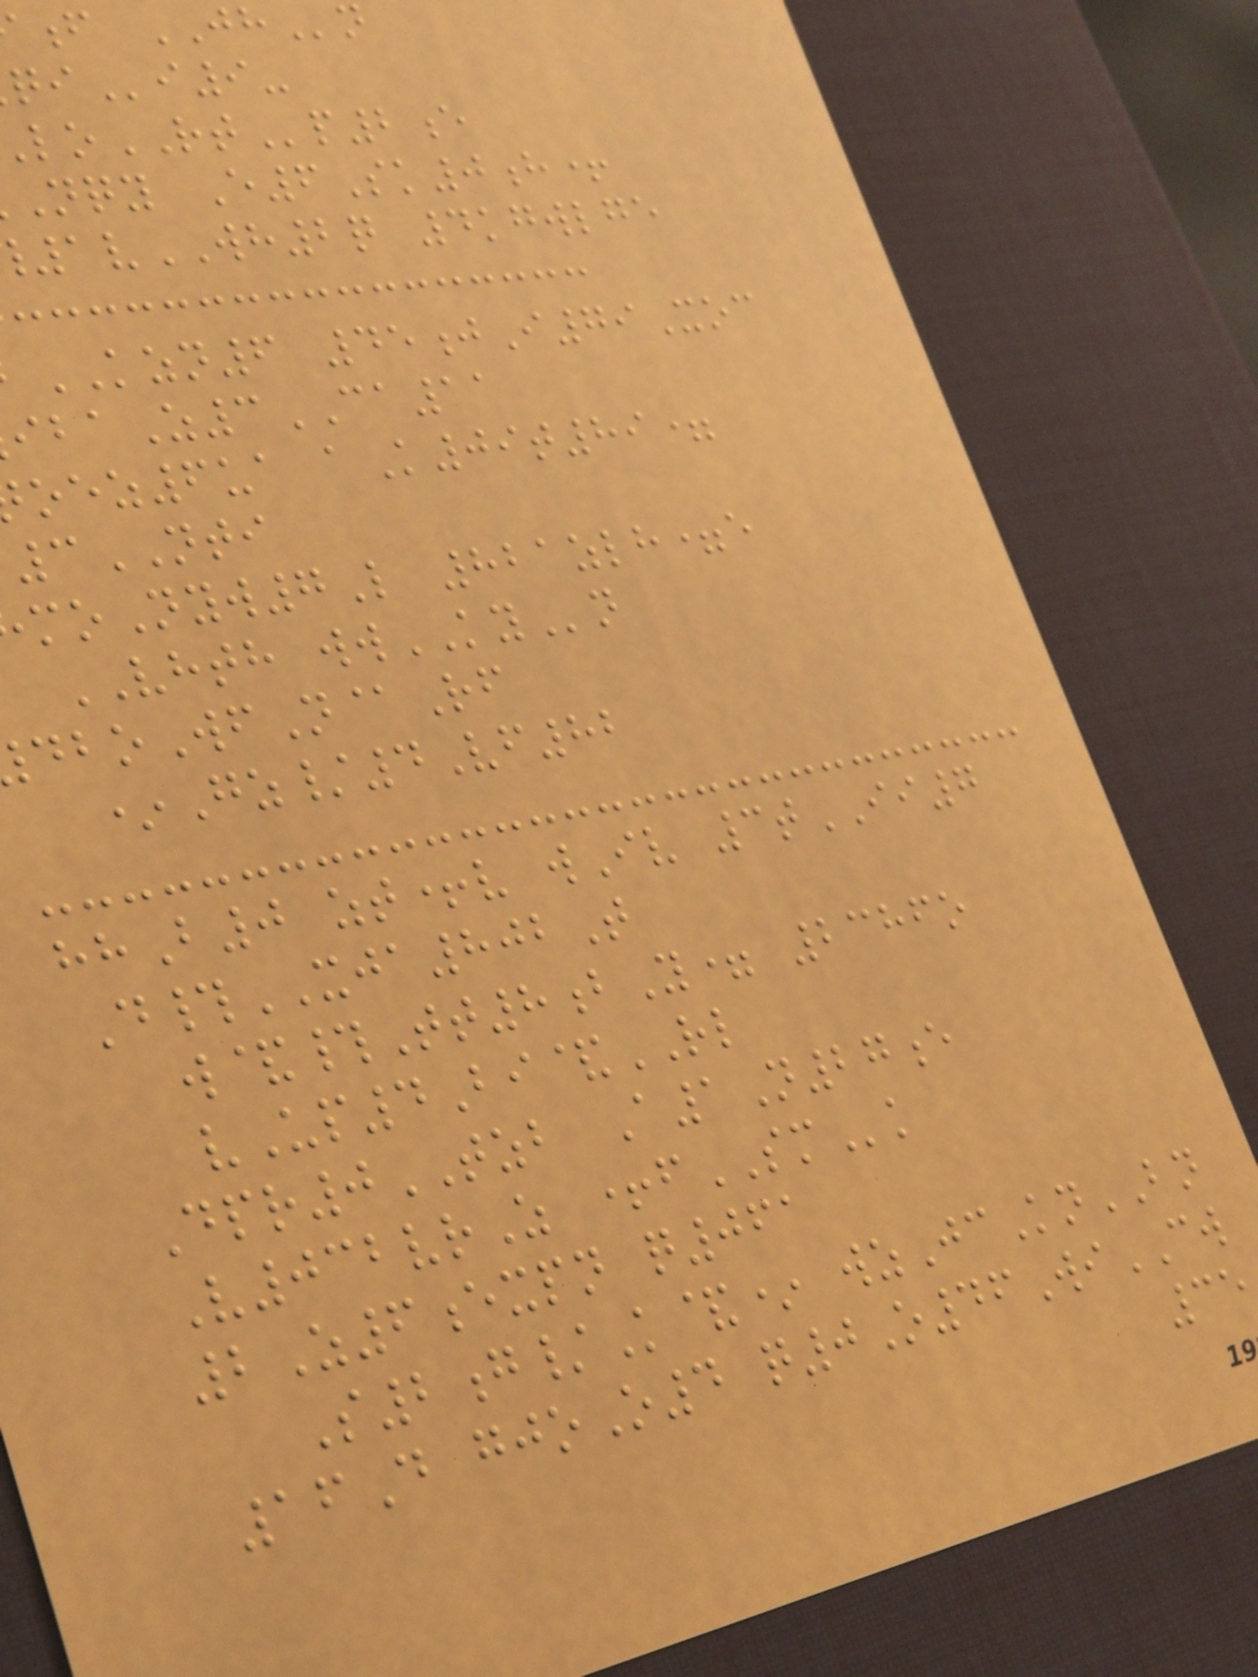f JHn
i9-
oRTp2e
nqy E6Sk0h+
1vWH2q 4kgwlge
KZN6 45jI79Xoc
Z3CA11
oez6ua aK09t89=
3NTI
moNyw7L 821zlh=e
VHTH wwKYn
oWfN@Rf
*Gz/4Vf82
hhB0 zt+v wIv 3tII7
D#XJA802T
w&#Tt8bY= 2386o
vUp4Bi&RL
Dpr0TZB A1N27e
V032vrZ +fSMk
2Z6expn q061
S2g/K&* wzJcKnBN
16D gjoO4 q0O46WiCW
35
